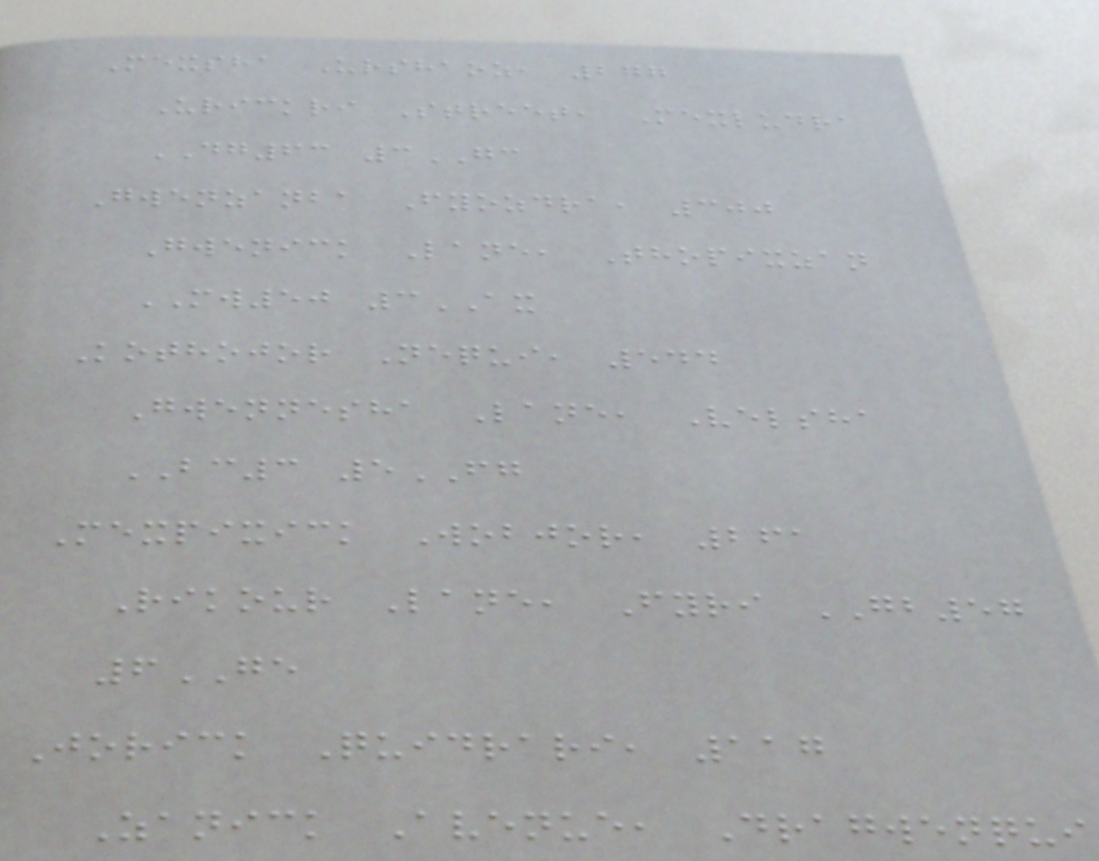Mexsha Urshaoz, 277
Urickri Street, Mexludra
DG63 3GC
Gwenzanba Fyozdra, 300
Gwenick Lane, Thopixzan
MW50 3AX
Kothojor Nequi, 544
Gwennesha Lane, Velsha
BC3 5FG
Mexpixick Wobjor, 261
Rikour Lane, Fyri GB57
6GE
Jorick Quidrari, 117
Zanick Avenue, Dragwenqui
